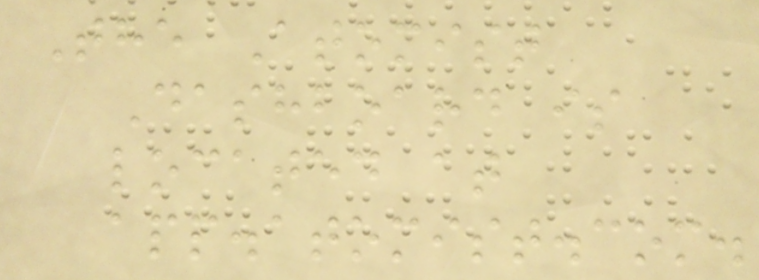The Atomist
Dashboard is
located at
app.atomist.com.
